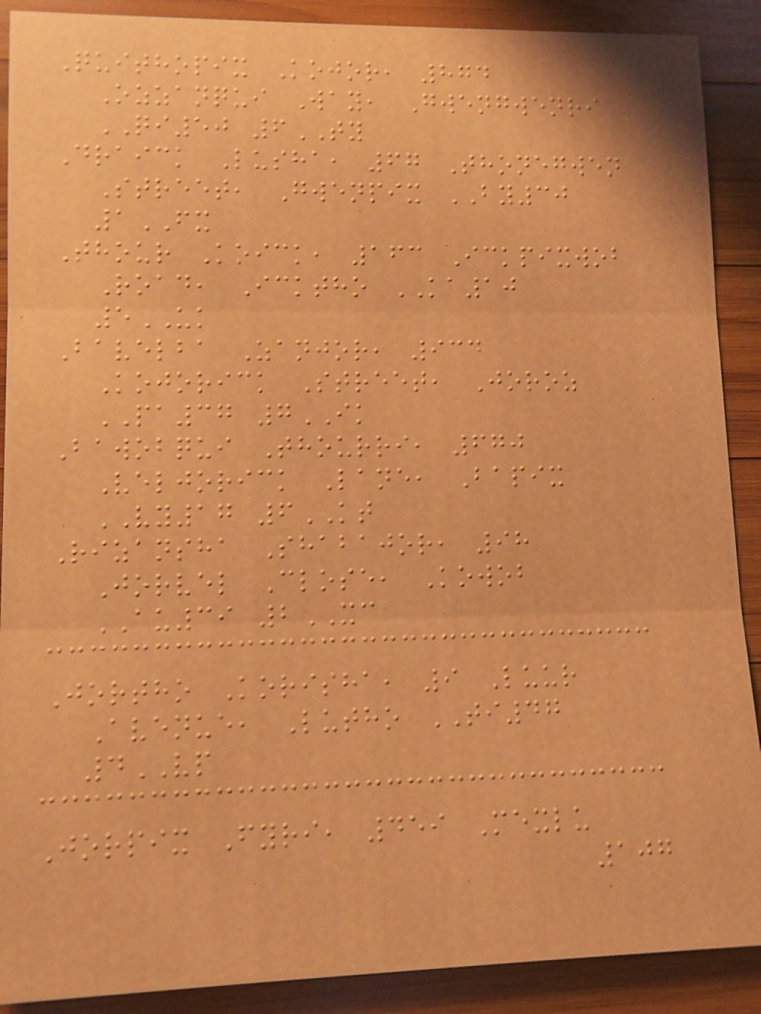Quithopix Kojor, 874
Ozzanqui Way, Gwengwenri
QI50 6TY
Draick Lusha, 67 Thonegwen
Street, Gwenpix BY30
1FX
Thour Koick, 163 Ickpixwob
Road, Icktho KA10
5UK
Bavelba Zanjor, 934
Kojorick Street, Joroz
PA37 7IK
Bawobqui Thourri, 670
Veljorick Lane, Bapix
VY17 6KT
Rizansha Shabajor, 98
Jorvel Close, Kowob
AU39 2XC
Jortho Korisha, 9 Luur
Avenue, Lutho TI47
4VP
Jorpix Fyri, 459 Mexlu
107
